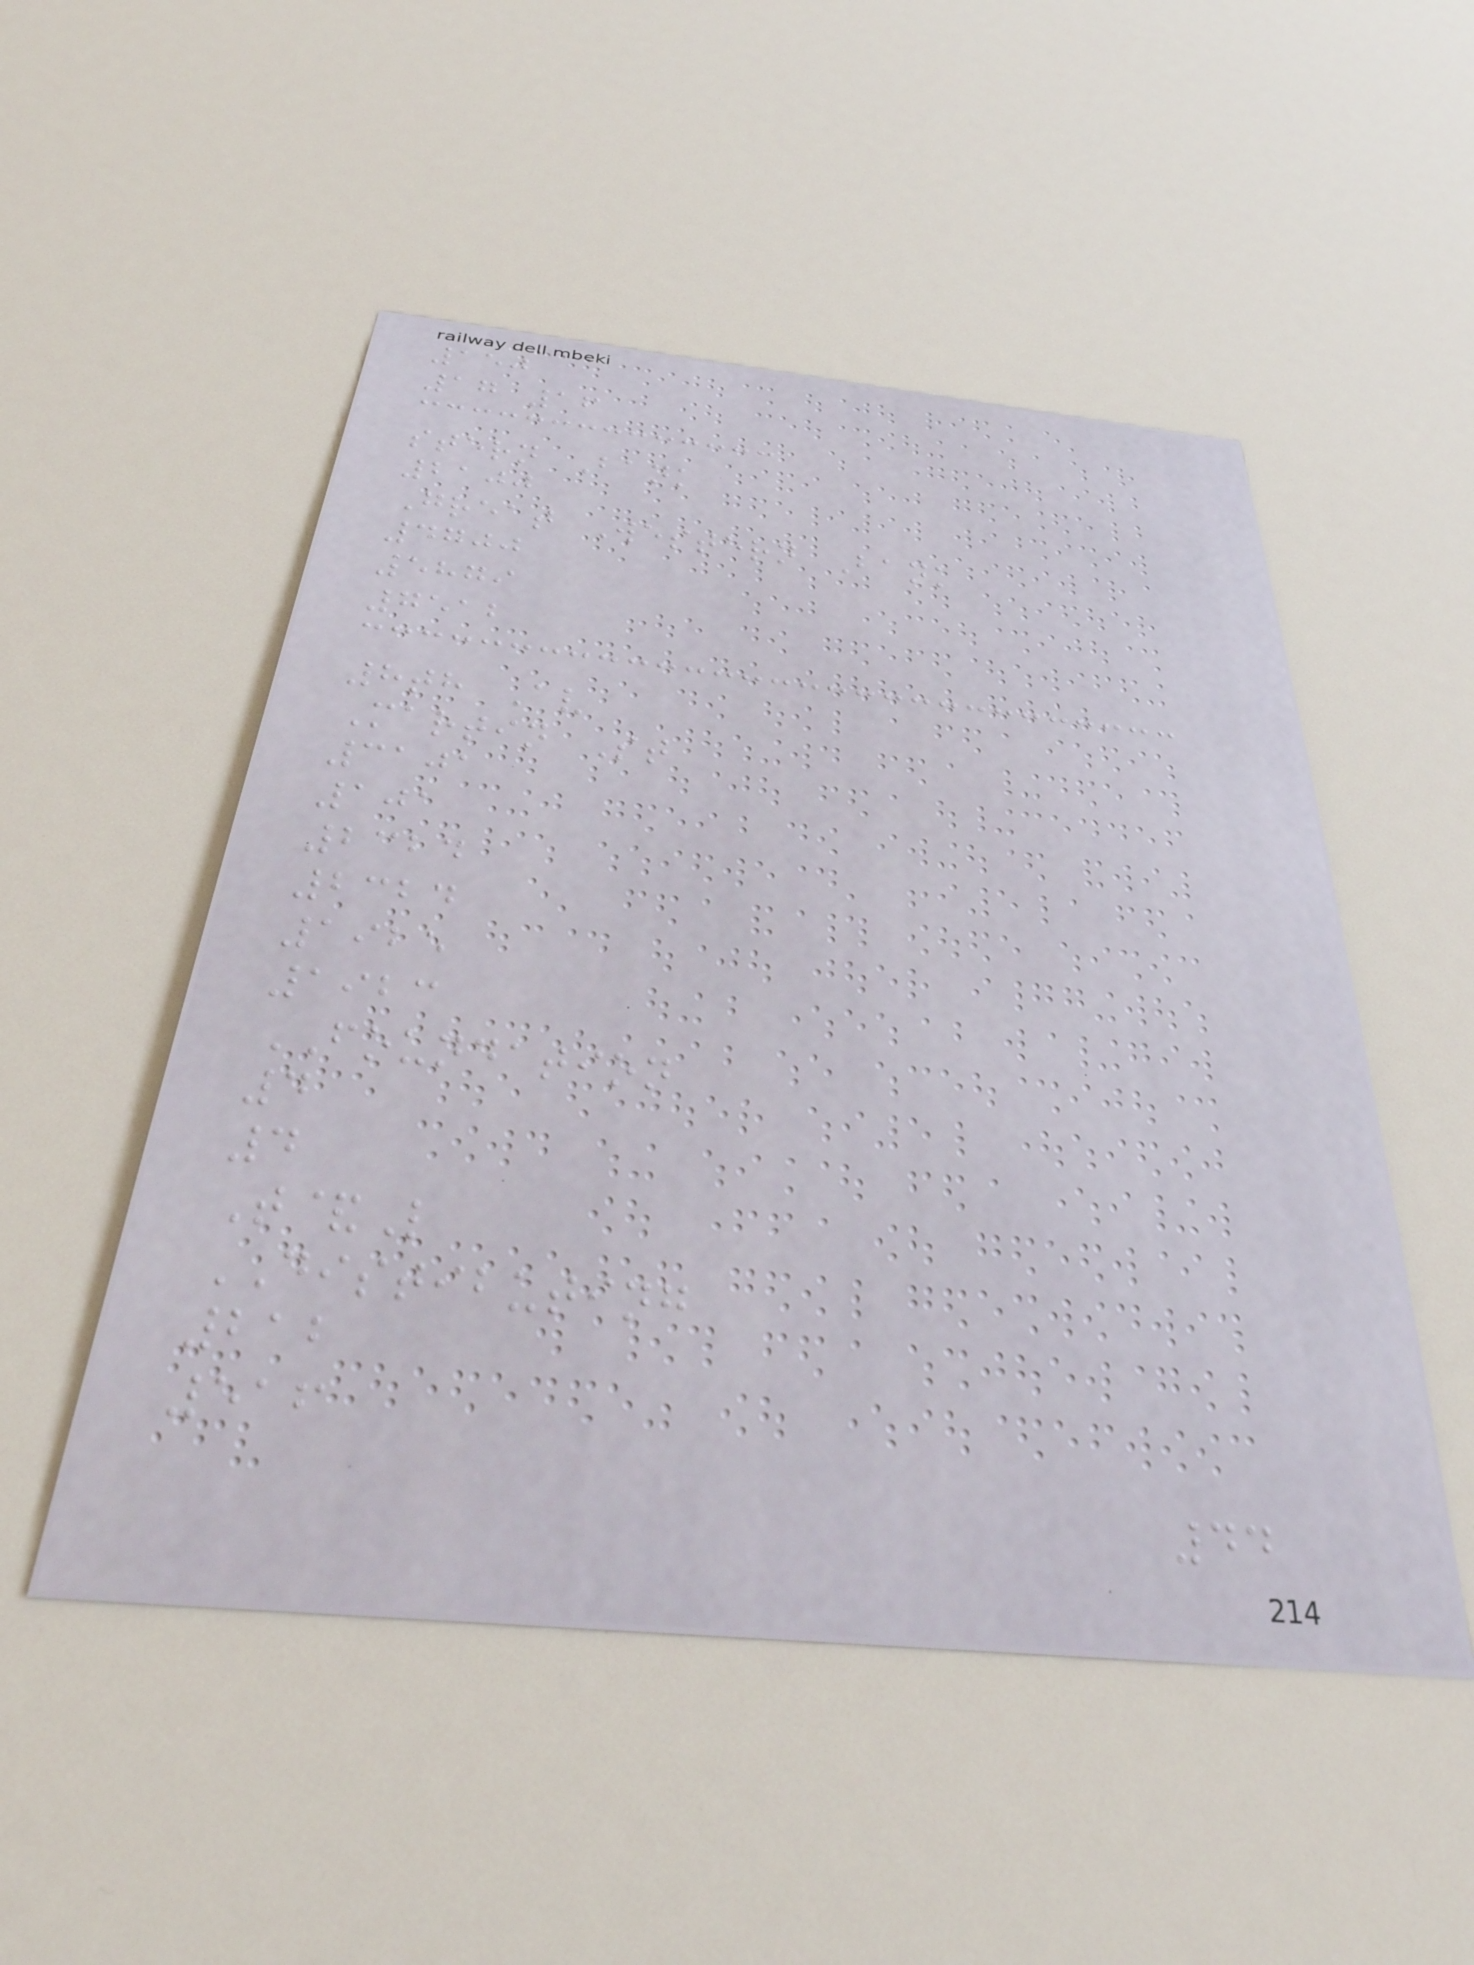150
17 16
stern Bank
2100
Great Western Bank
4700
5879
7512
8th Av
Martin St
3101
101
2324
2324
1925
1923
FOUNDATION
4
4
T&L
DISTIBUTING
212
516
44
